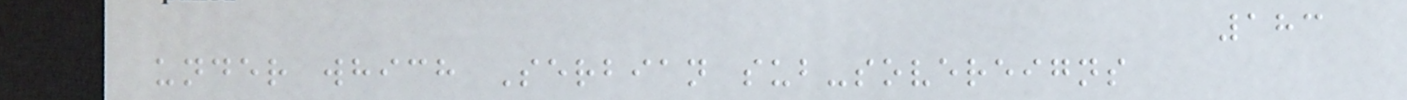183
under which Serbian sub-sovereigns
